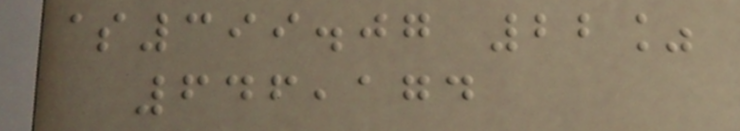$399.07 22%
646,174
